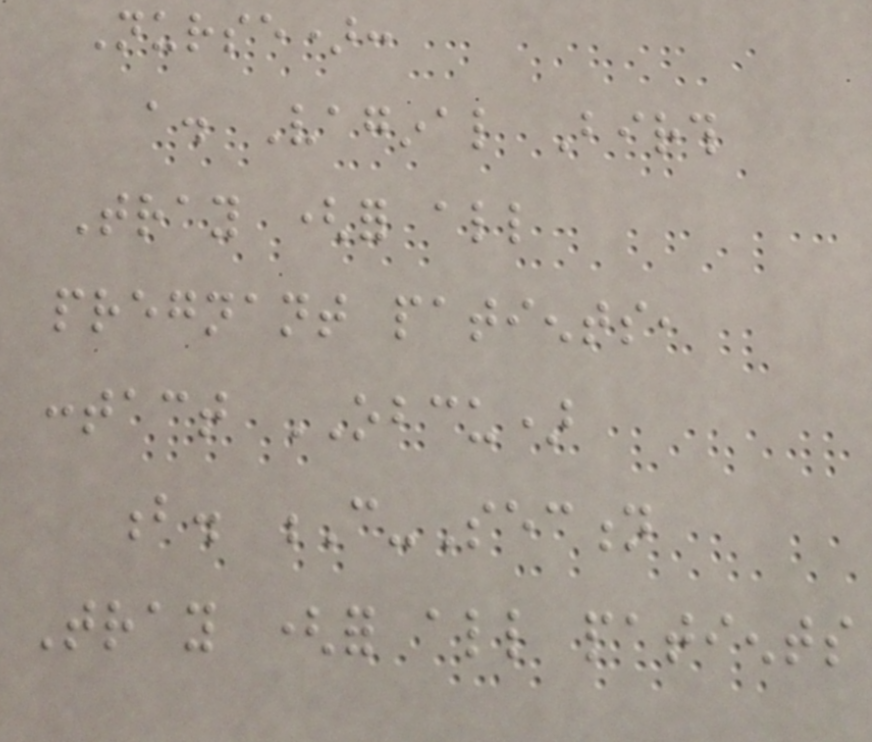Nurse):
a. Vaginal Birth
Tray (for all
pregnant patients,
contact OBCU)
b. C-Section
Tray (for all patients
